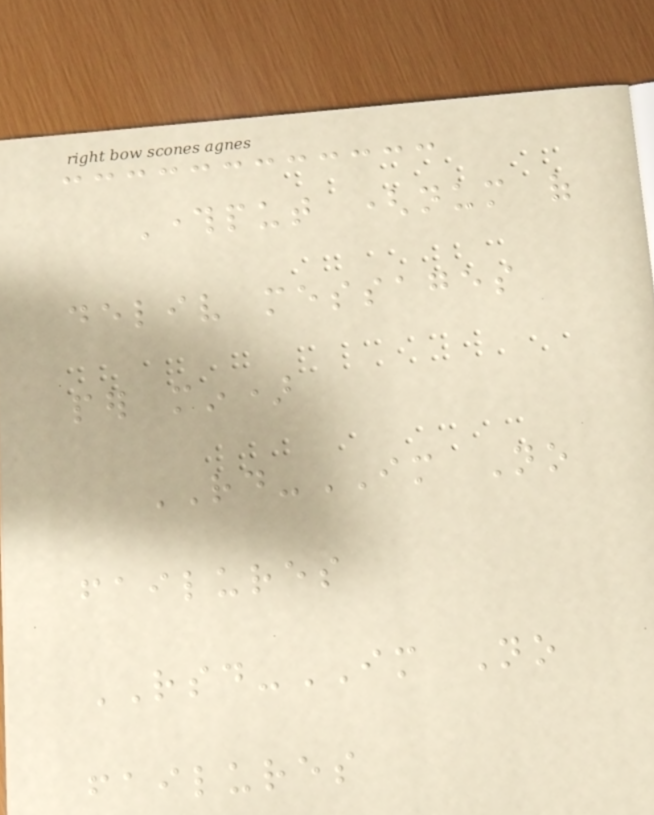Throughput (num of
deliv messages
per min)
RD-IM No
failures
RSD-IM No
failures
